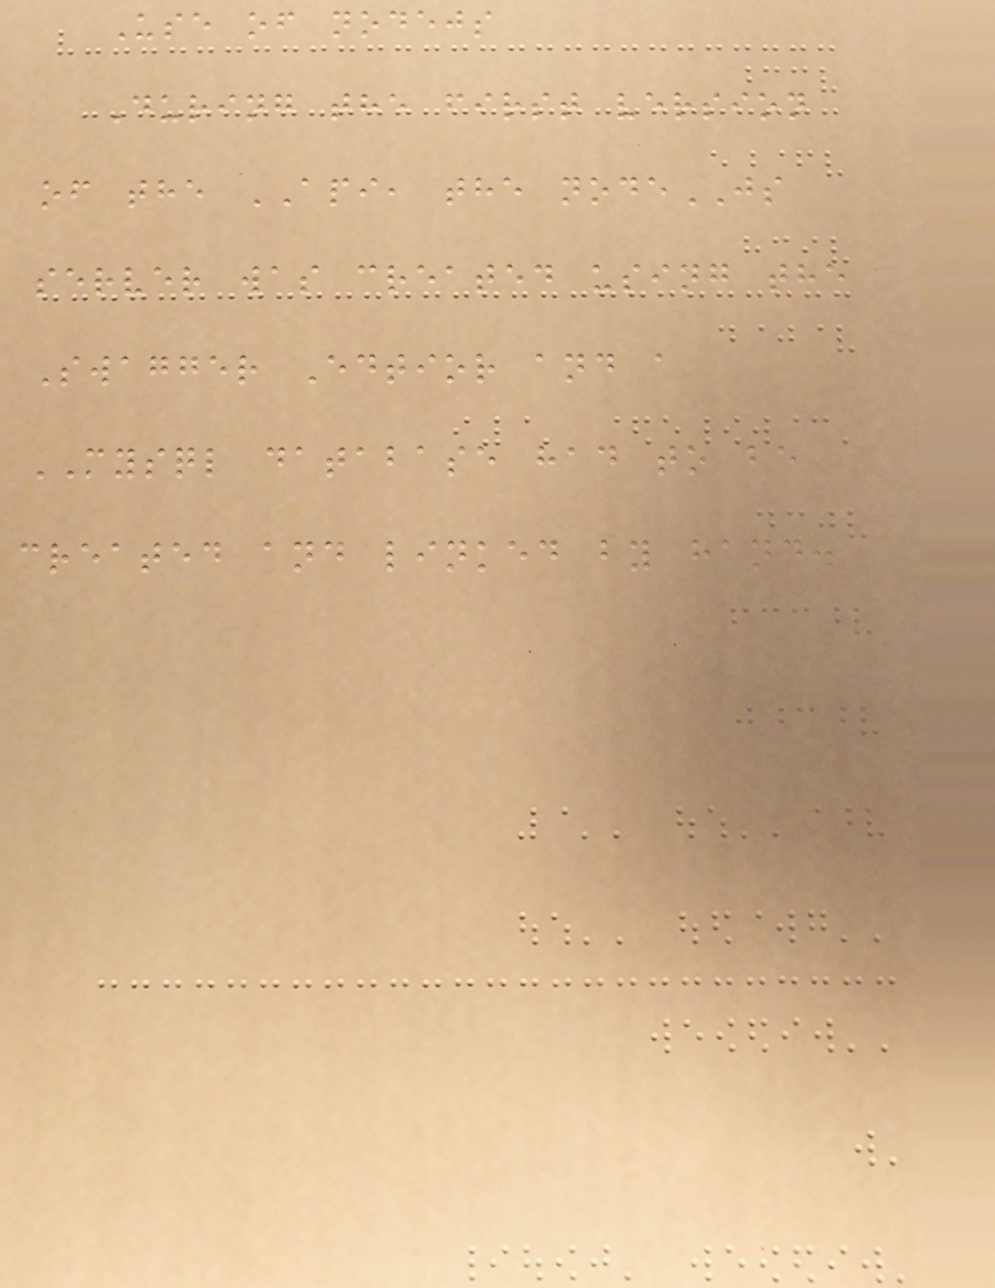Use of nodejs
During the first version
of the API, the nodeJS
server was created using the
Swagger Edtior and a
MYSQL database had to be
created and linked by hand.
